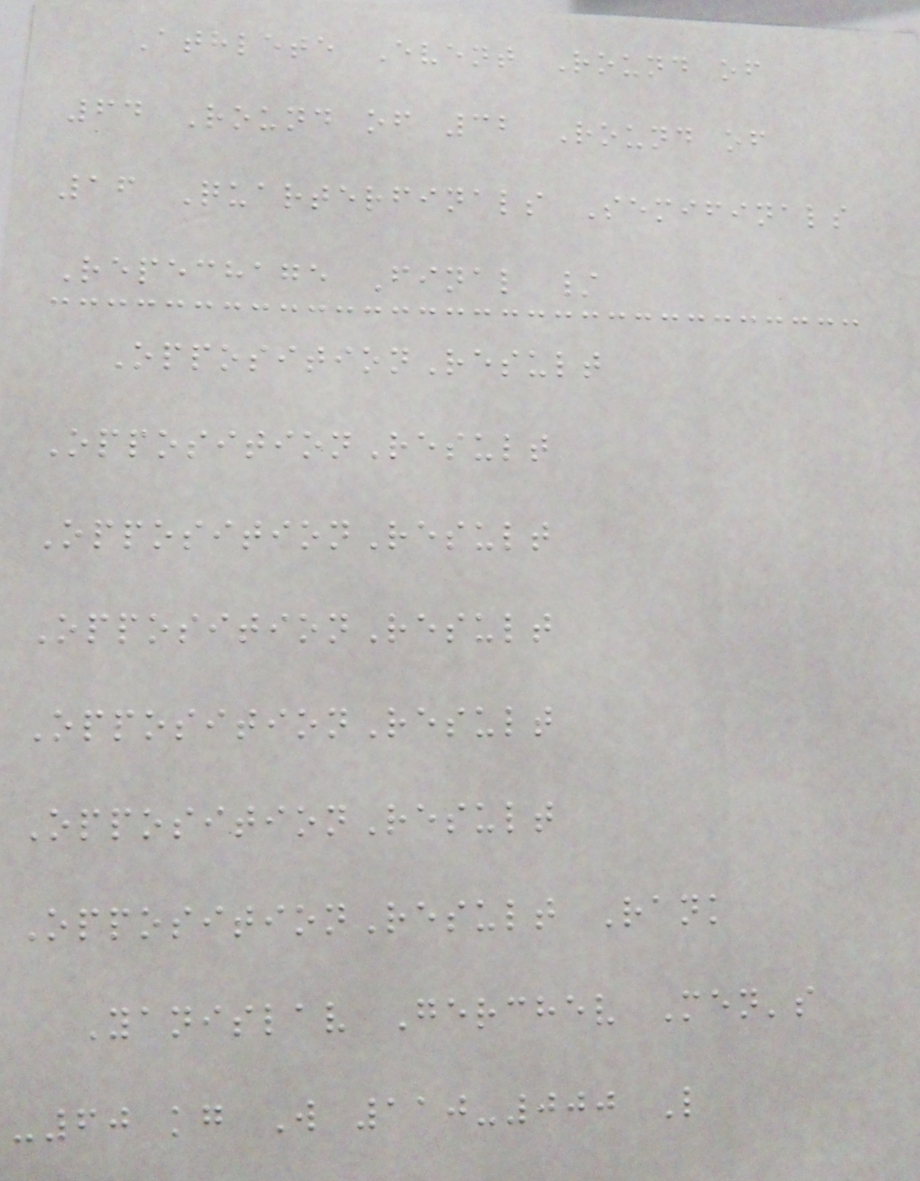Athlete Event Round of
64 Round of 32 Round of
16 Quarterfinals Semifinals
Repechage Final /
OppositionResult
OppositionResult
OppositionResult
OppositionResult
OppositionResult
OppositionResult
OppositionResult Rank
Yanislav Gerchev Men's
-60 kg W 110-000 L
